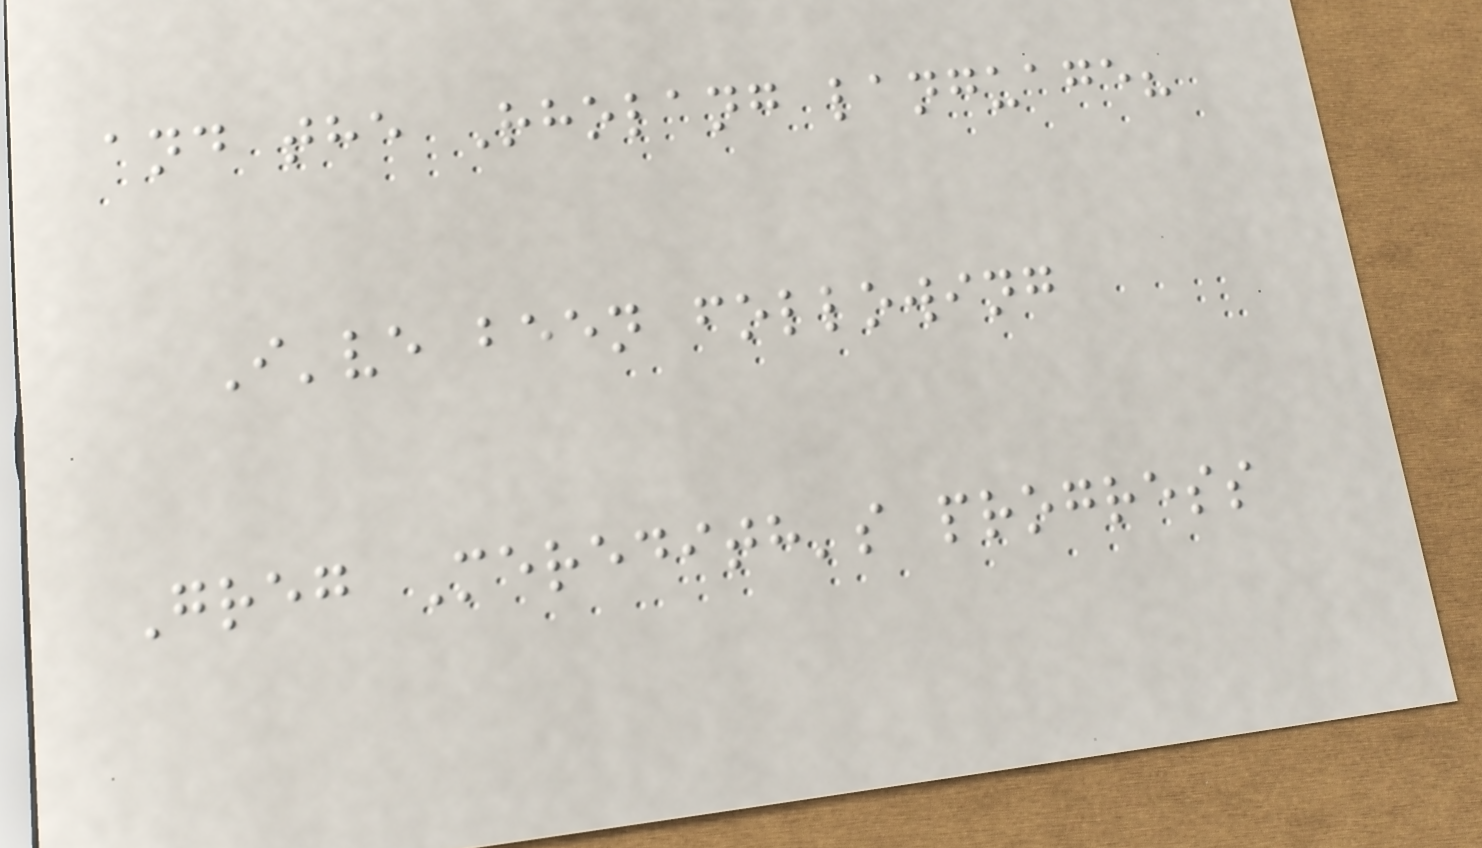and the Rholang language?
I've been following
Greg Meredith's progress
